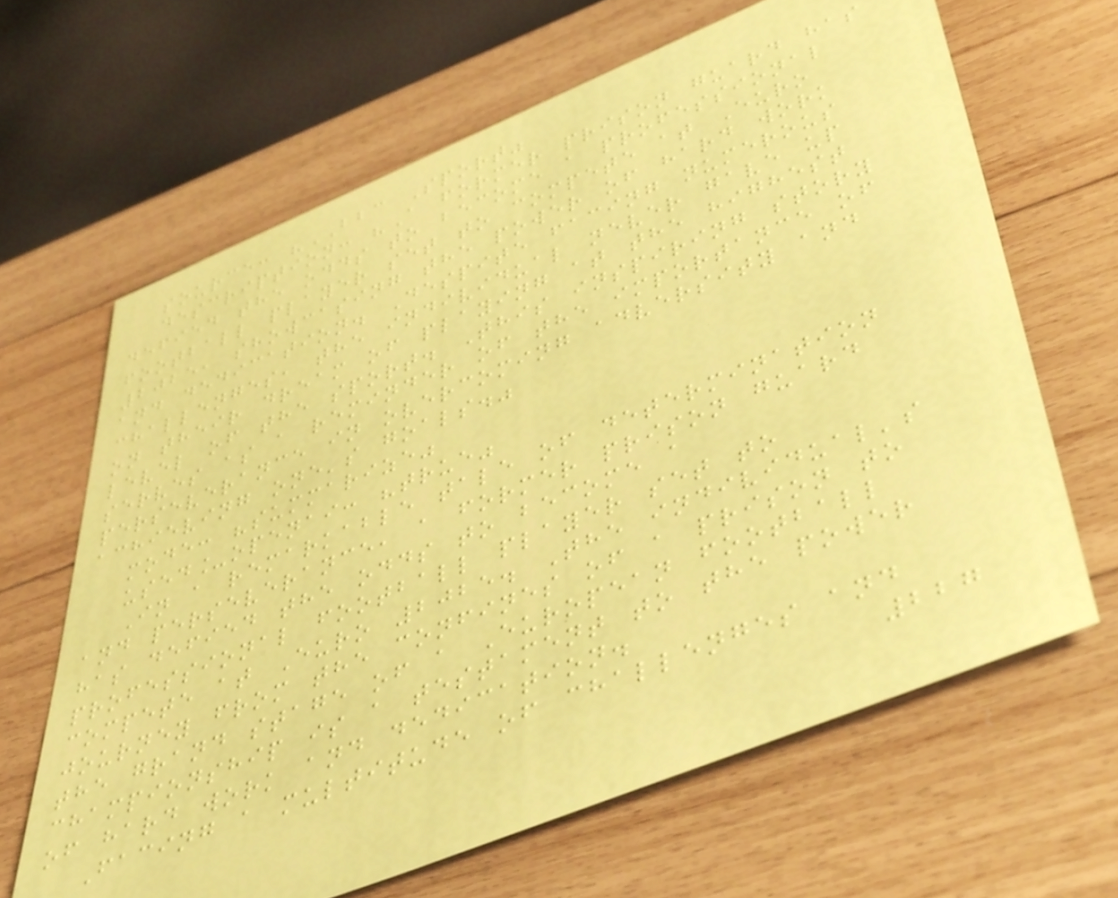source: "BBC Sport"
description: "A former prison guard has
defied the odds to become a professional
football player set to compete at Euro
2025, showcasing the power of hard work
and dedication. Despite facing numerous
challenges, the individual never gave up
on their dream of playing at the highest
level of the sport. This inspiring story
serves as a reminder of the importance of
perseverance in overcoming adversity and
achieving one's goals."
mode: "summarize"
used_openai: "true"
In a remarkable tale of determination
and perseverance, a former prison guard
has defied the odds to become a
professional football player set to
compete at Euro 2025. The individual's
journey from the confines of a prison to
the grand stage of a European football
championship is a testament to the power
of hard work and dedication.
Facing a multitude of challenges and
227
